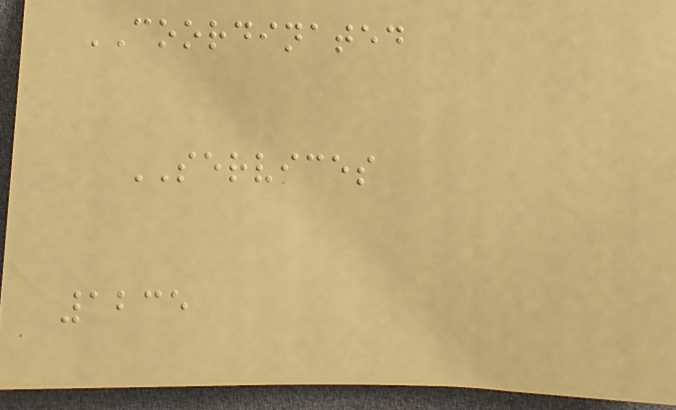COORDINATED
SERVICES
1235
